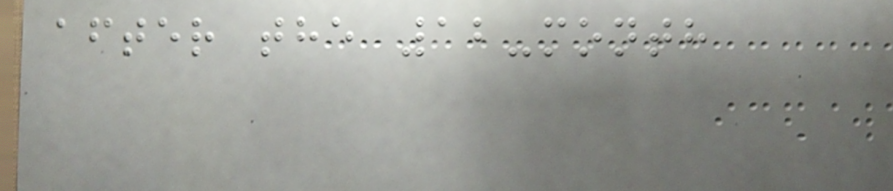after the 12-month
